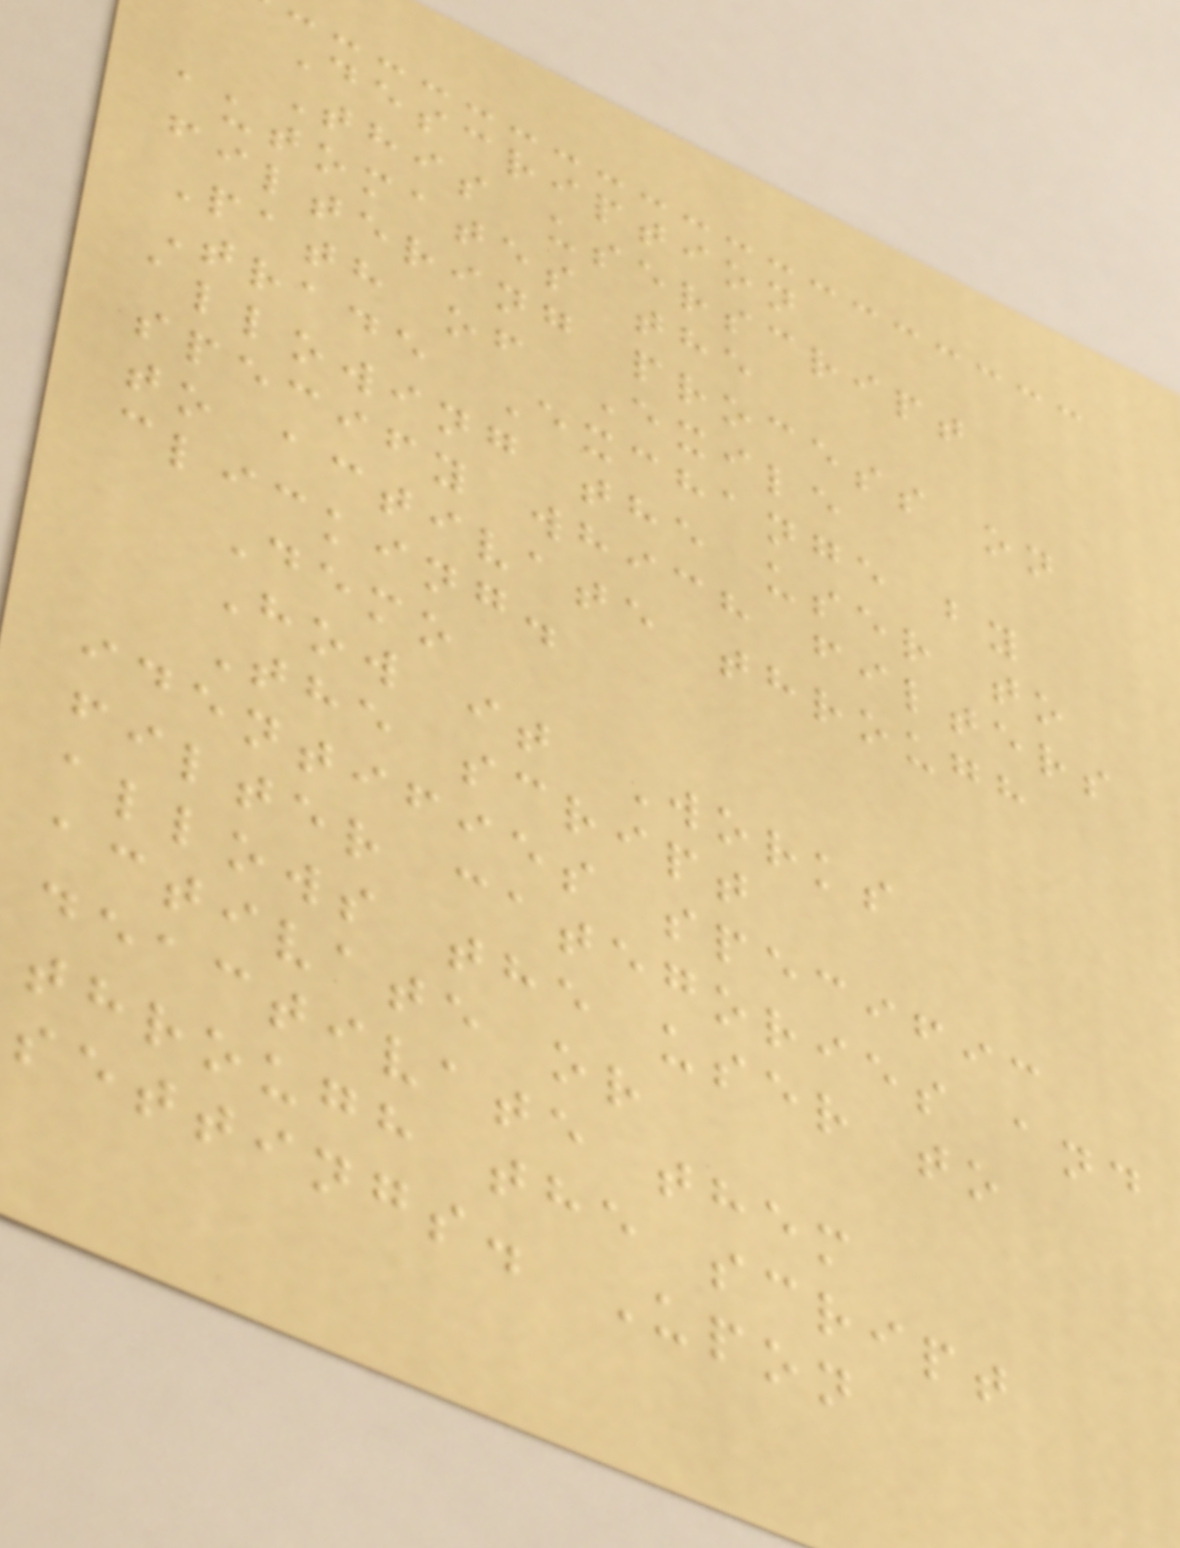Description
This userscript
automates the
filtering process on
Path of Exile
Trade Exchange by
allowing the user to
specify which filters
to activate through
clicking.
Demo
How it Works
The script
identifies specific
filter categories and
allows the user to
activate or
deactivate them
through the script
settings. Upon
